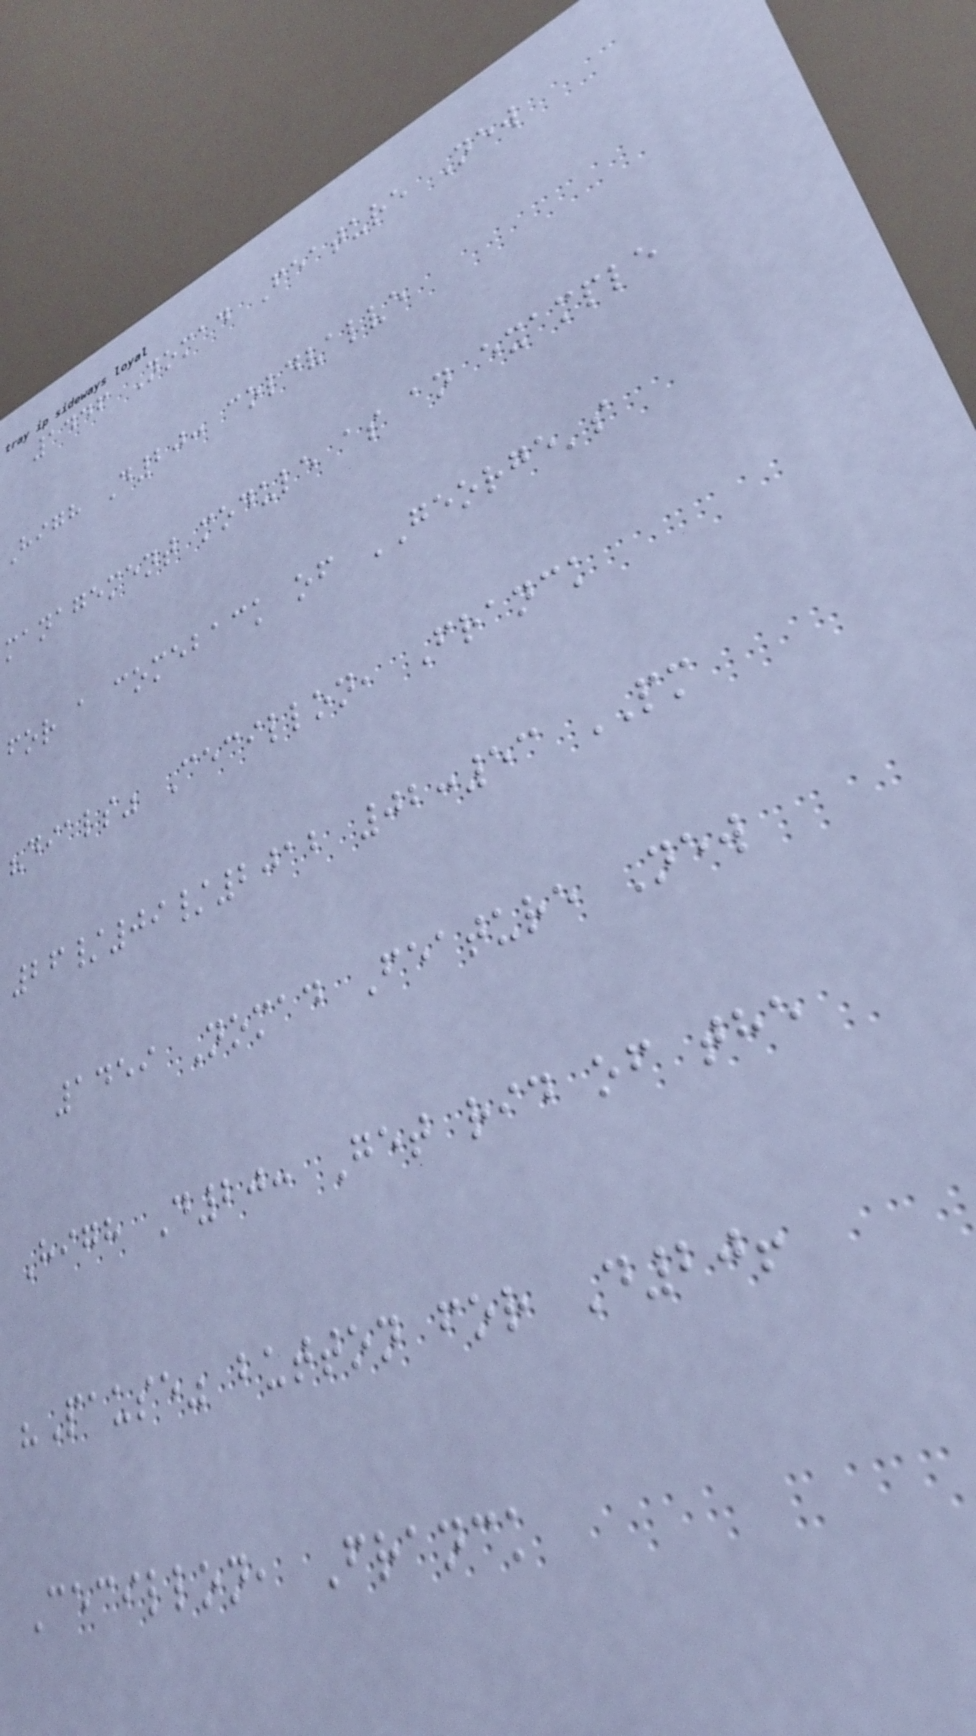1446 Nomad Feature New
High D20: coldvalve
management module as an example
for a comeback of GEORGE's
"dials" Cecillon, Franck
26/09/2012 02:53 PM
1459 Nomad Feature New
High D20: Get rid of the
"Pause" button for D20!
Cecillon, Franck
